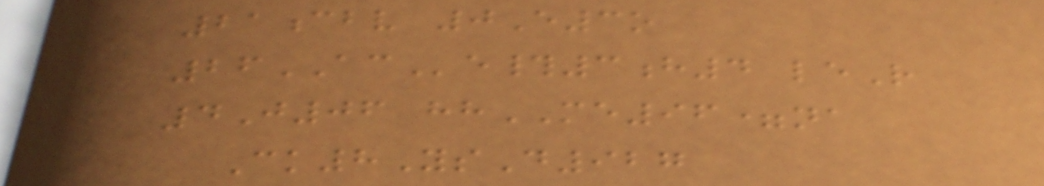21cbv 0E3o
26ACe#3h4 leR
4J06 hhME96=na
Ck8YsD927
